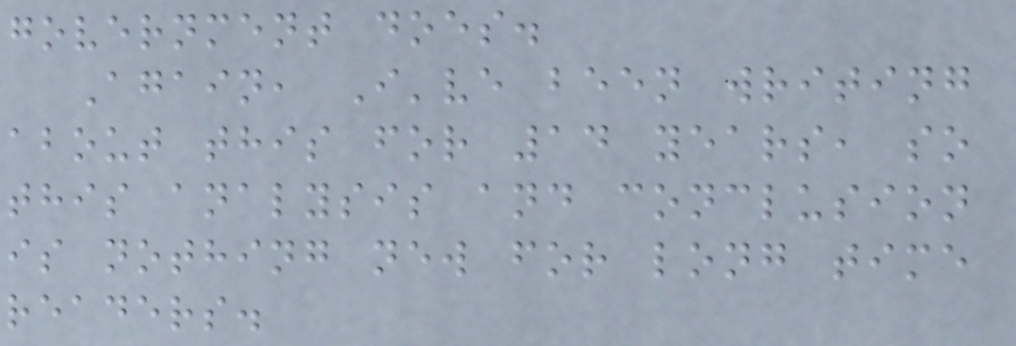government does.
Again, I've been writing
about this for 14 years, so
this analysis and conclusion
is nothing new for long time
readers.
